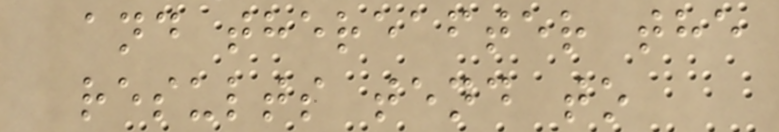and thereafter the
results tend to
